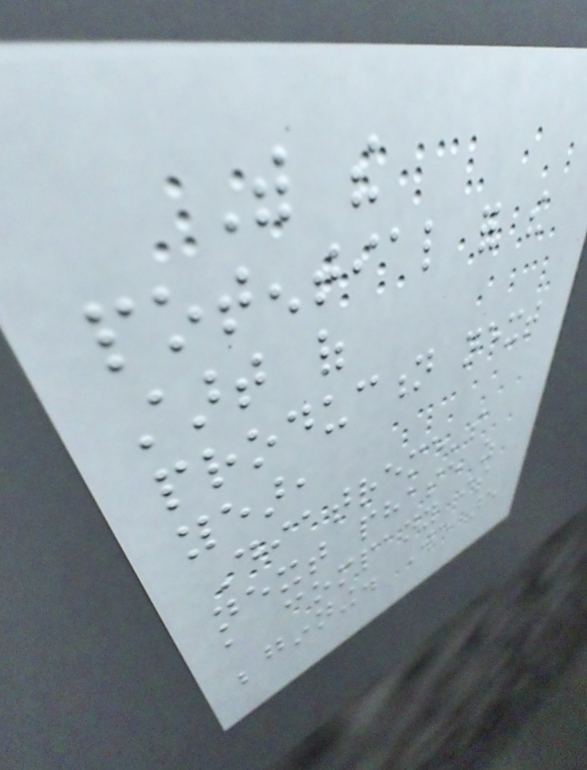With the
potential for the
start of
production next
year,
Diatreme's
next phase as
a company is
beginning. We are
